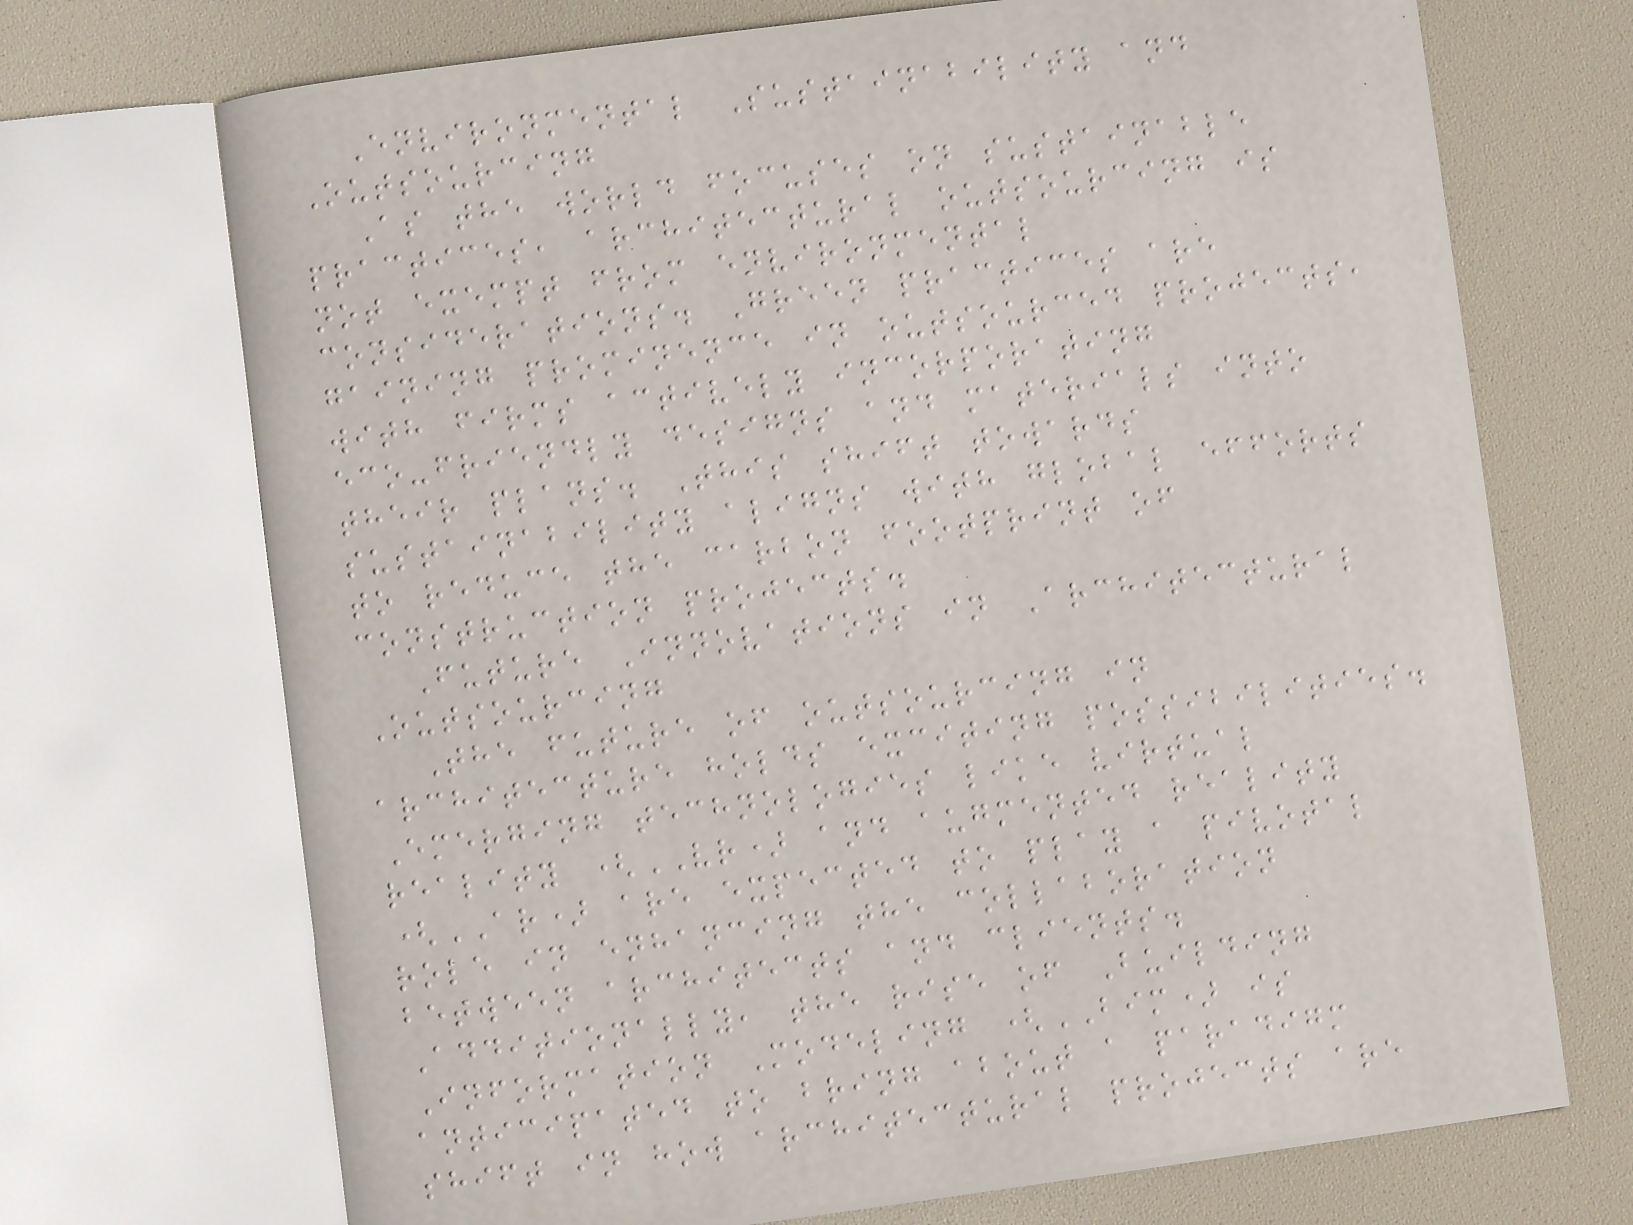Environmental Sustainability and
Outsourcing
As the world focuses on sustainable
practices, architectural outsourcing is
not exempt from environmental
considerations. Green practices are
gaining prominence in outsourced projects,
with firms actively incorporating
eco-friendly designs and materials into
their plans. This shift towards
sustainability aligns with global efforts
to reduce the carbon footprint of
construction projects.
Future Innovations in Architectural
Outsourcing
The future of outsourcing in
architecture holds exciting possibilities.
Emerging technologies like virtual
reality (VR) and augmented reality
(AR) are expected to play a pivotal
role in enhancing the collaboration
between architects and clients.
Additionally, the rise of Building
Information Modeling (BIM) is
anticipated to bring about a paradigm
shift in how architectural projects are
